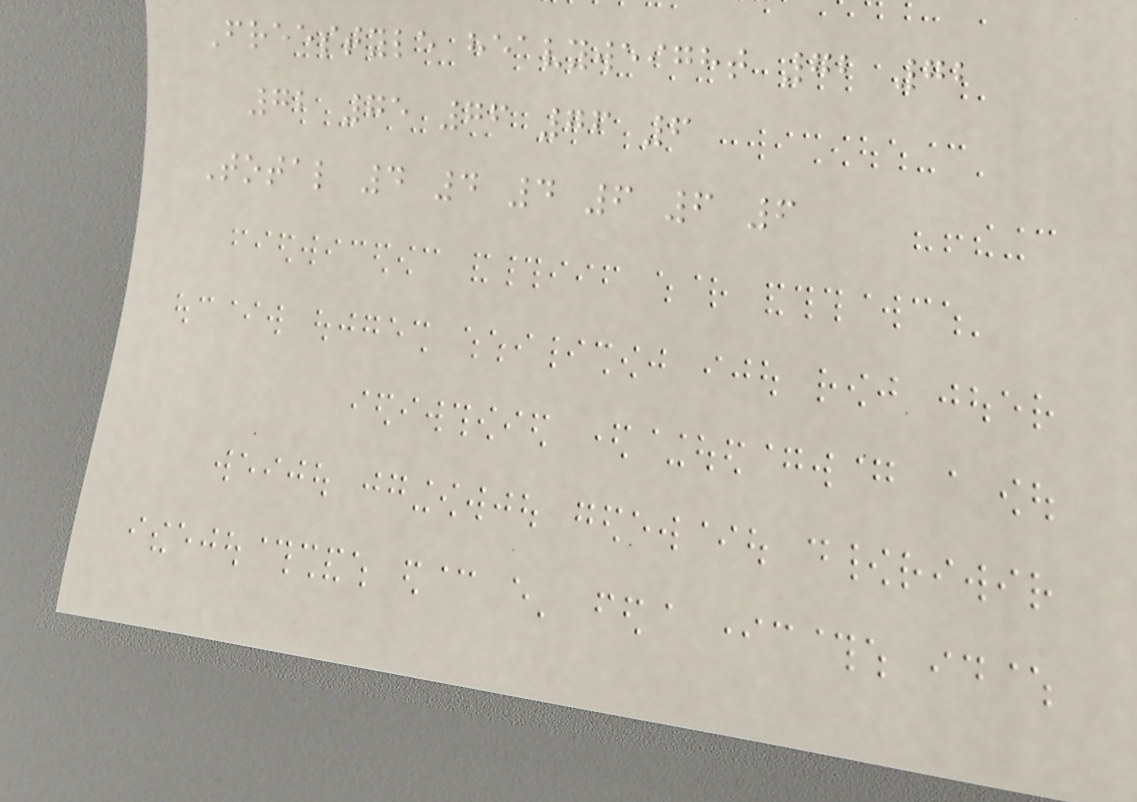Freestyle heavyweight 72 72
72 75 76 76 6
Total 4 4 4 6 6 6
